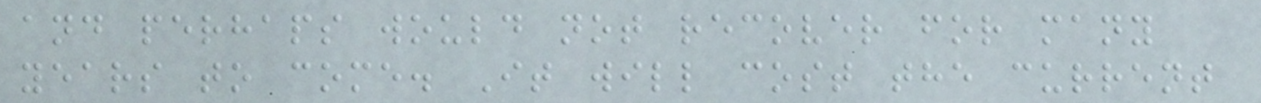and perhaps would not recover for many
years to come. It will cost the current
